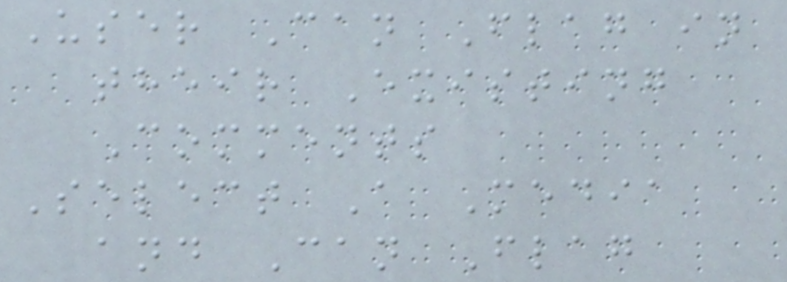User Can Flag in
their Existing
Comments
Select A Media
and Can Flag
